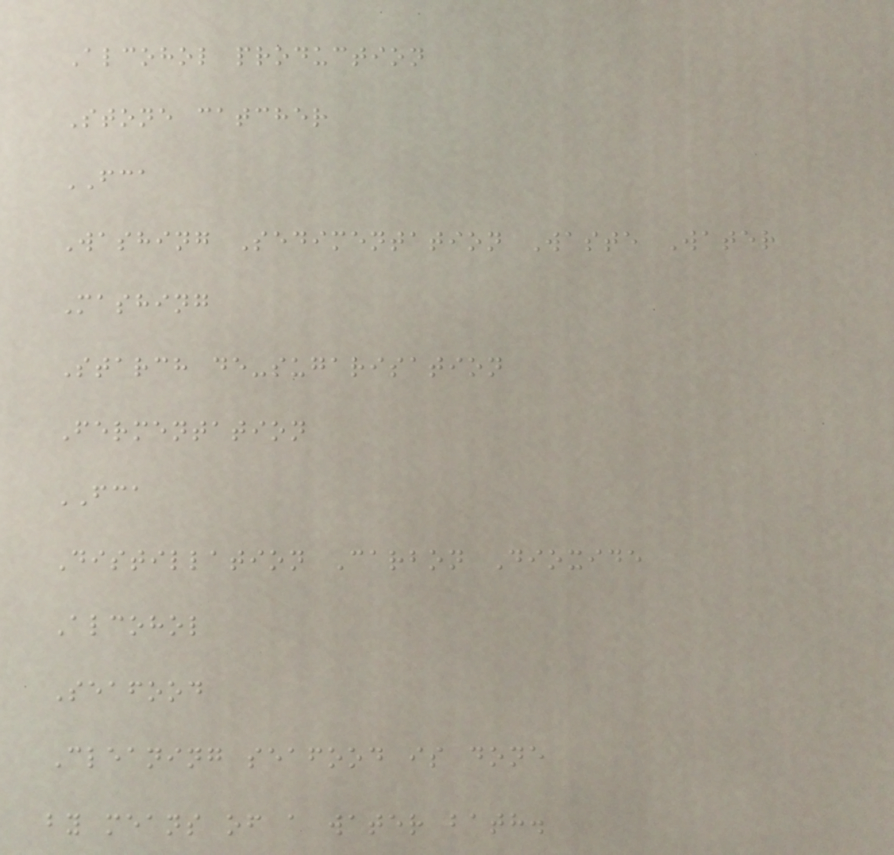Alcohol production
Stone catcher
FCA
Washing Sedimentation Waste Water
Mashing
Starch de-sugarisation
Fermentation
FCA
Distillation Carbon Dioxide
Alcohol
Seafood
Cleaning seafood is done
by means of a water bath.
